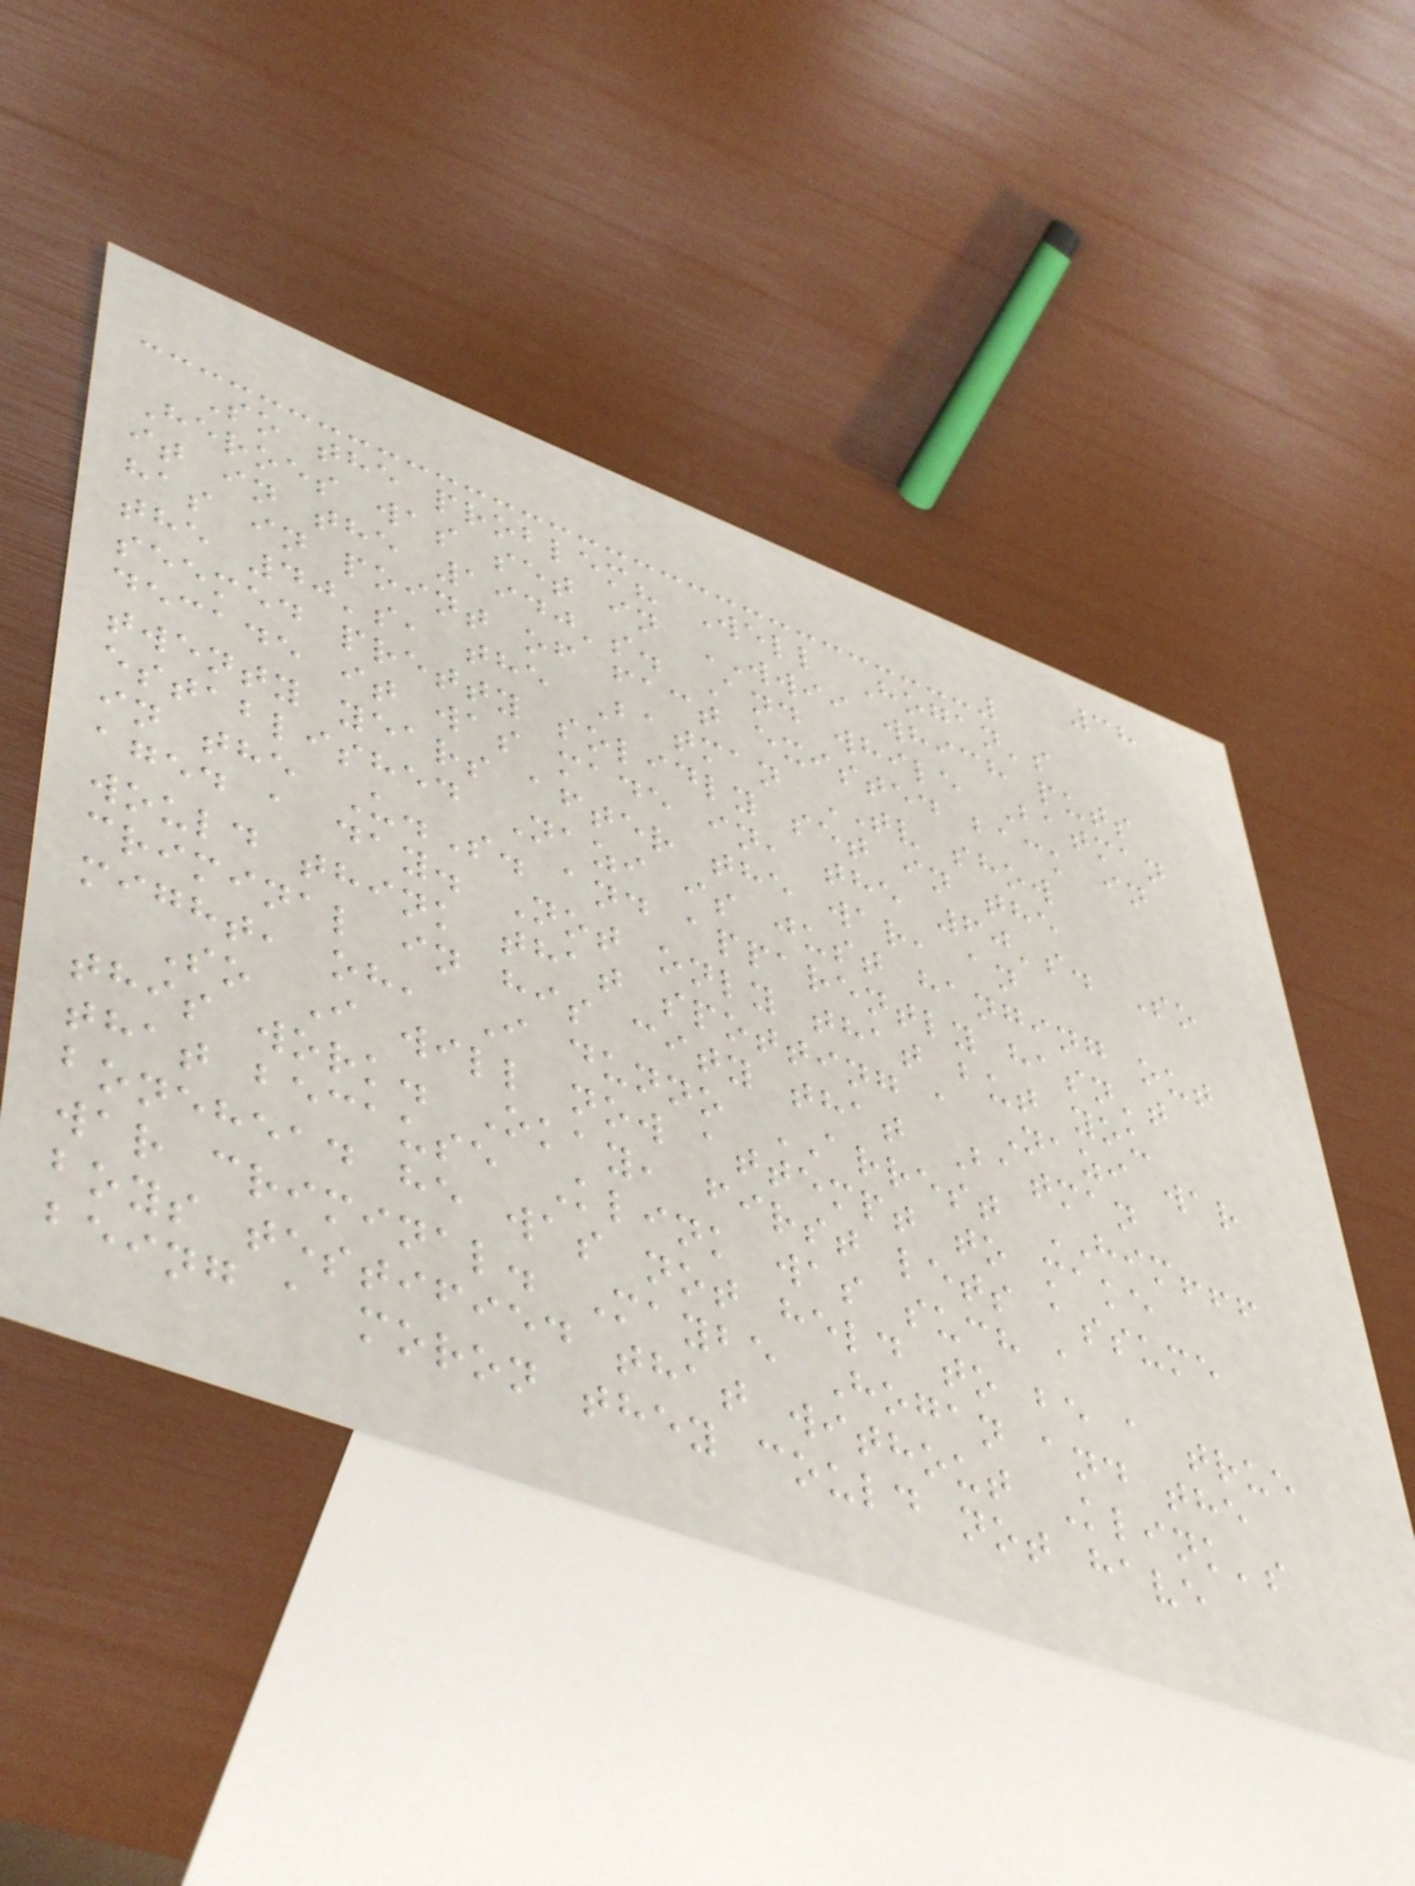38
So the problem? Well Hogan's
Heroes was set in WWII which puts
it in the 1940's. And while Batman
has in point of fact existed back in
the 40's, the Batman TV show
seemed pretty solidly set in the
decade it was made in, the 60's. So
twenty years after the war, an
established Nazi is just hanging out
in the U.S. and apparently hasn't
aged a day. Not only that but you
would think that spotting a Nazi war
criminal in his city that Batman
might, oh, I dunno ARREST HIM!!!
So I will now attempt to make
this work. Okay, first lets assume
that because Klink was such a
bonehead he was not held to be a true
war criminal. Maybe Hogan and the
boys testified that without Klink's
being a moron they could not have
